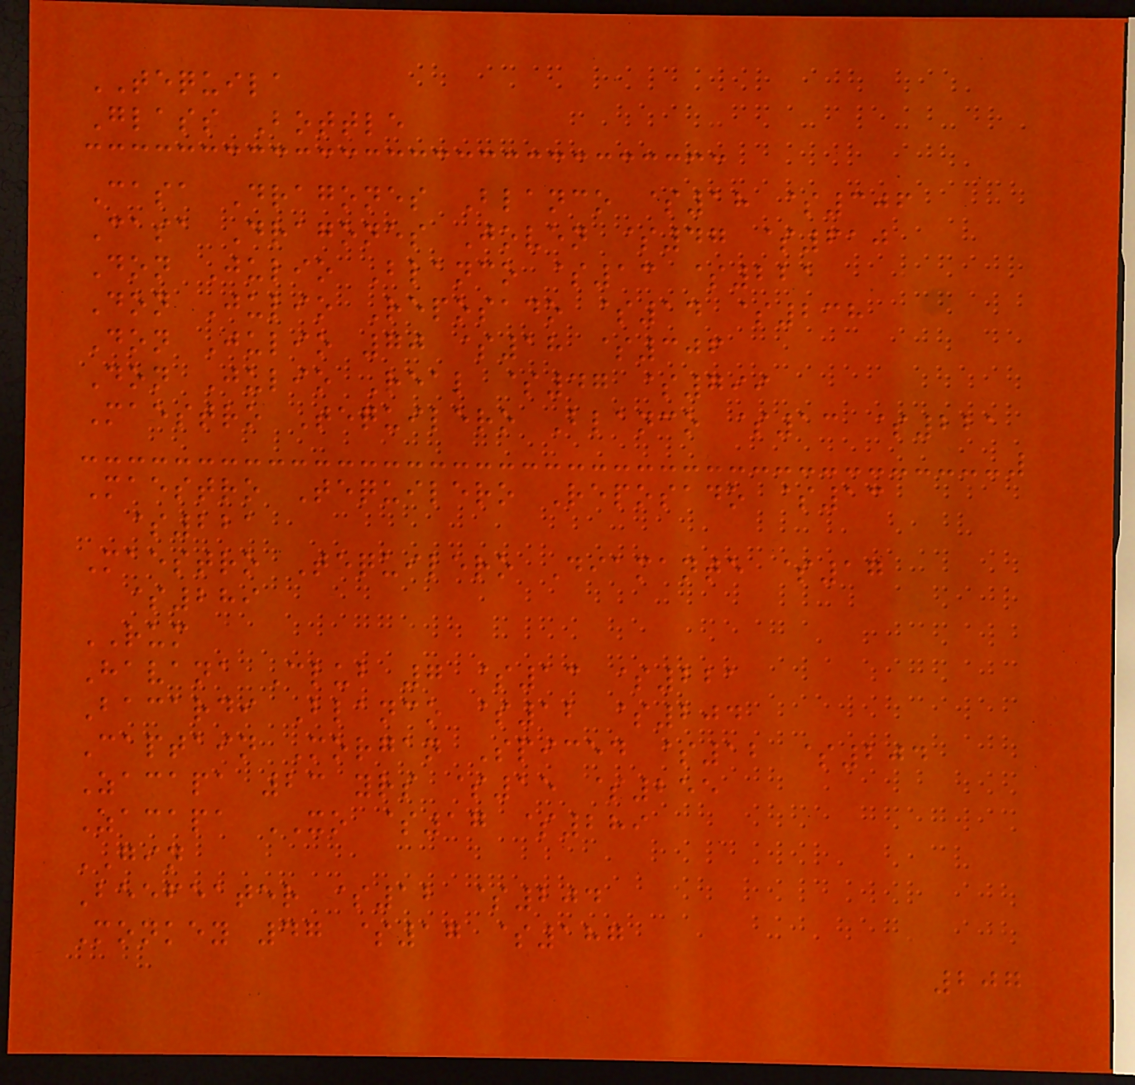TEQUILA
Glass Bottle
Casa Dragones Blanco $18 $306
Casa Dragones Joven $47 $610
Don Julio Blanco $13 $221
Don Julio Reposado $14 $238
Don Julio 70 $18 $306
Don Julio Real $47 $799
Maestro Tequilero Blanco $13 $221
Maestro Tequilero Reposado $13
$221
Maestro Tequilero Diamante $17
$289
RUM
Havana Club 7 $13 $221
Bacardi Blanco $12 $204
Captain Morgan Spiced $12 $204
Zacapa 23 yrs $15 $255
Zacapa XO $17 $289
GIN
Beefeater $12 $204
Monkey 47 $17 $187
207
